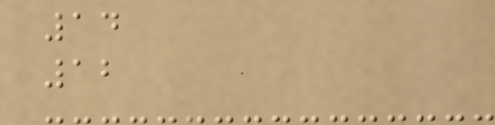14
12
